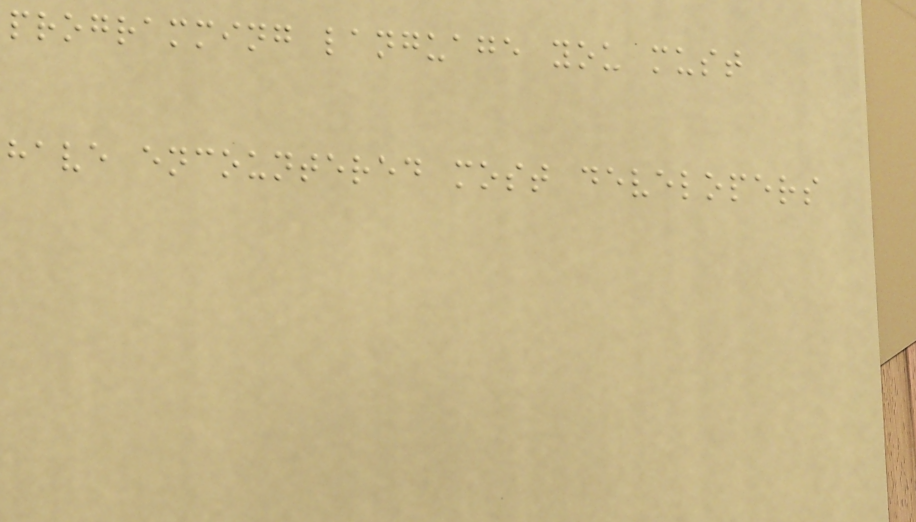programming language you must
have encountered most developers
